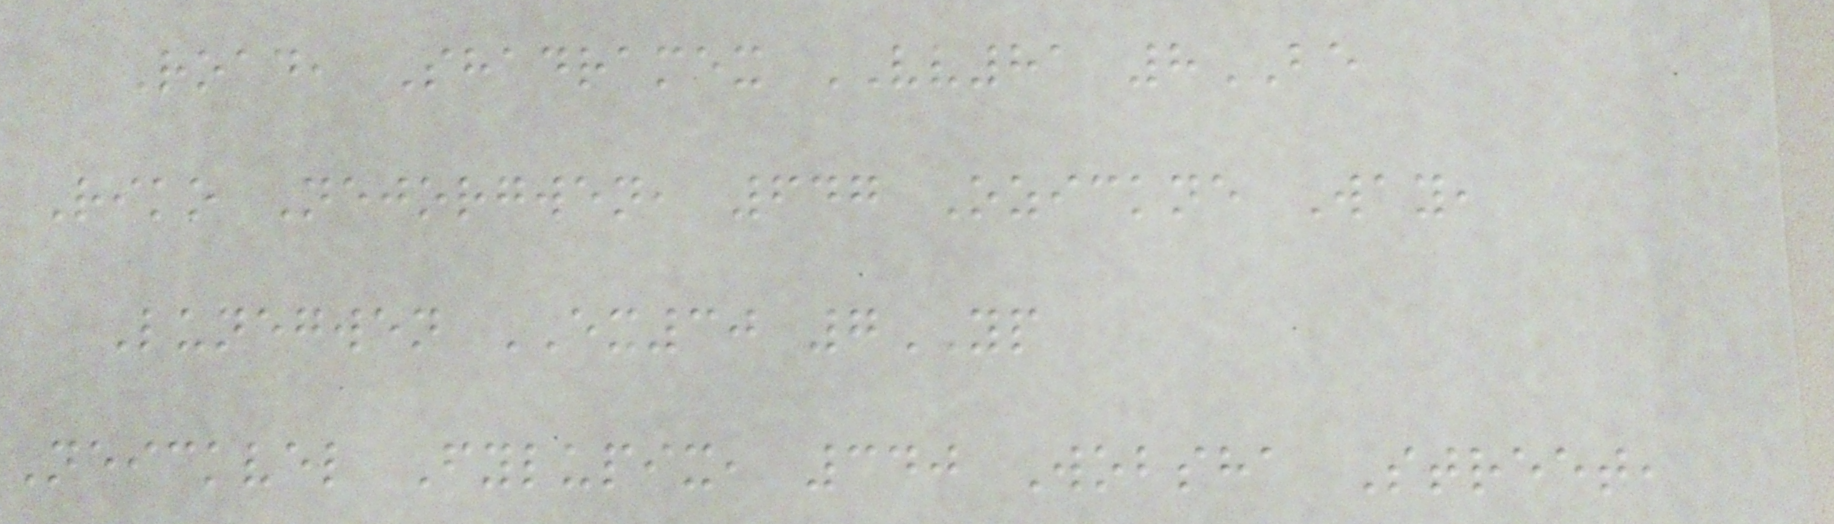Road, Shadramex VV81 8BE
Riko Nejorgwen, 647 Ozickne Way,
Lunegwen EX30 7YP
Neickvel Fylupix, 340 Wobsha Street,
